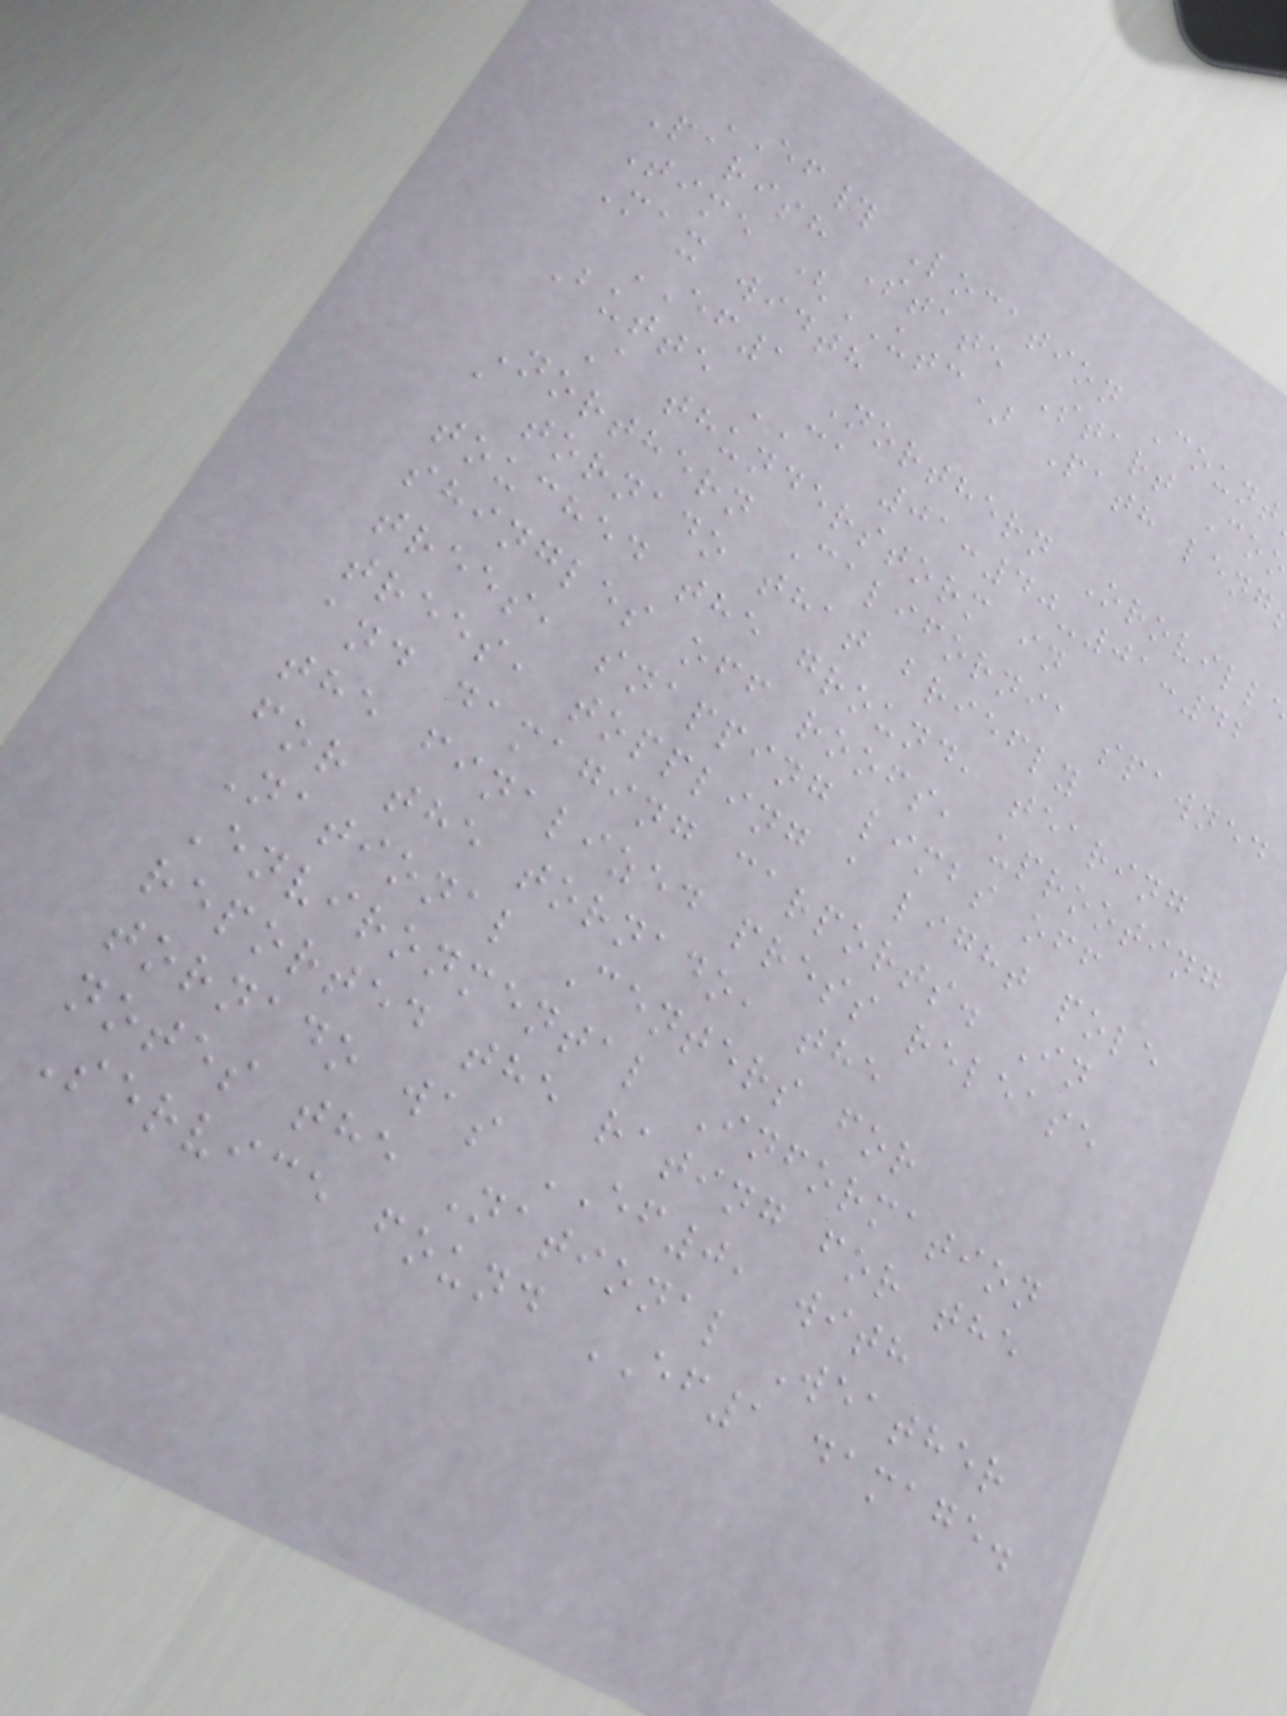EF# Location Count
Parish State Start Co
Time (UTC) Path leng
Max width
EF1 Northern Orovill
Butte CA 01:40-01:42
A thunderstorm in
Northern California spawned
a tornado that briefly
touched the ground, tearing
shingles off roofs, uprooting
trees, snapping limbs off
trees, toppling a light pole
and damaging carports. In
the finalized press release
for the tornado, the
National Centers for
Environmental Information
reported the rating for the
tornado was EF0, with
notes the National Weather
Service found EF1 damage.
